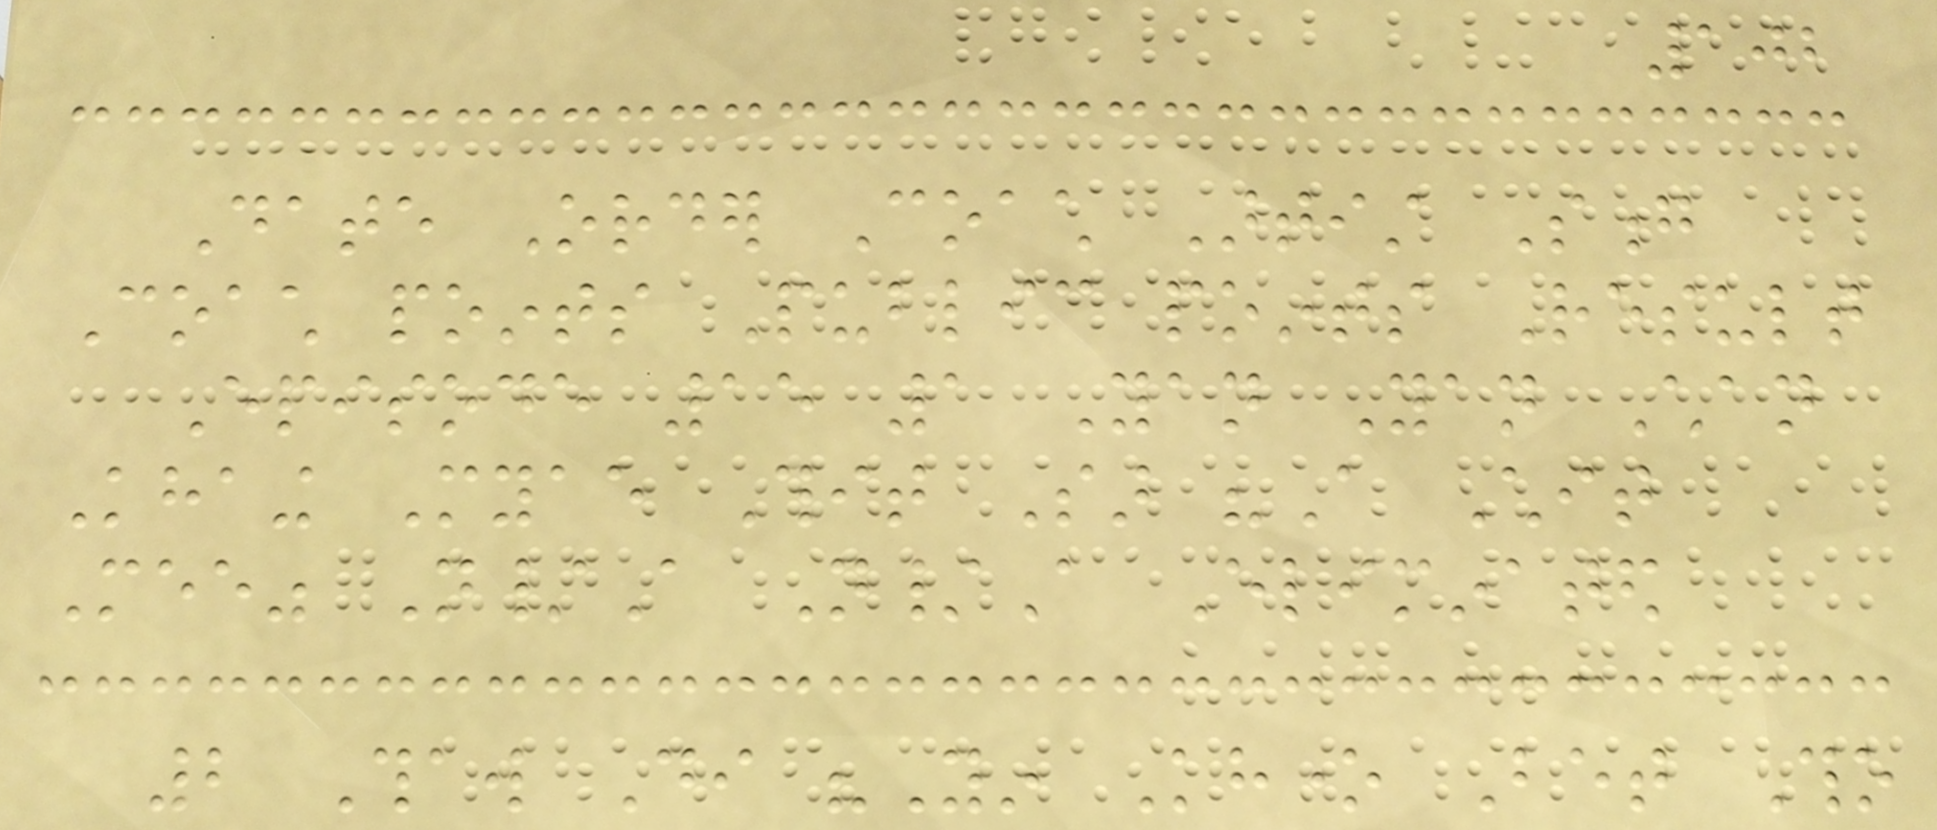102
Date Order Coach Artist Song
Coach points Public points Result
Episode 15 1 Yan Yan Chan
Khaing Myae Thit Sar "A Chit
Mee" N/A N/A Eliminated
2 Thaw Di "Yin Khone Bet Tho
